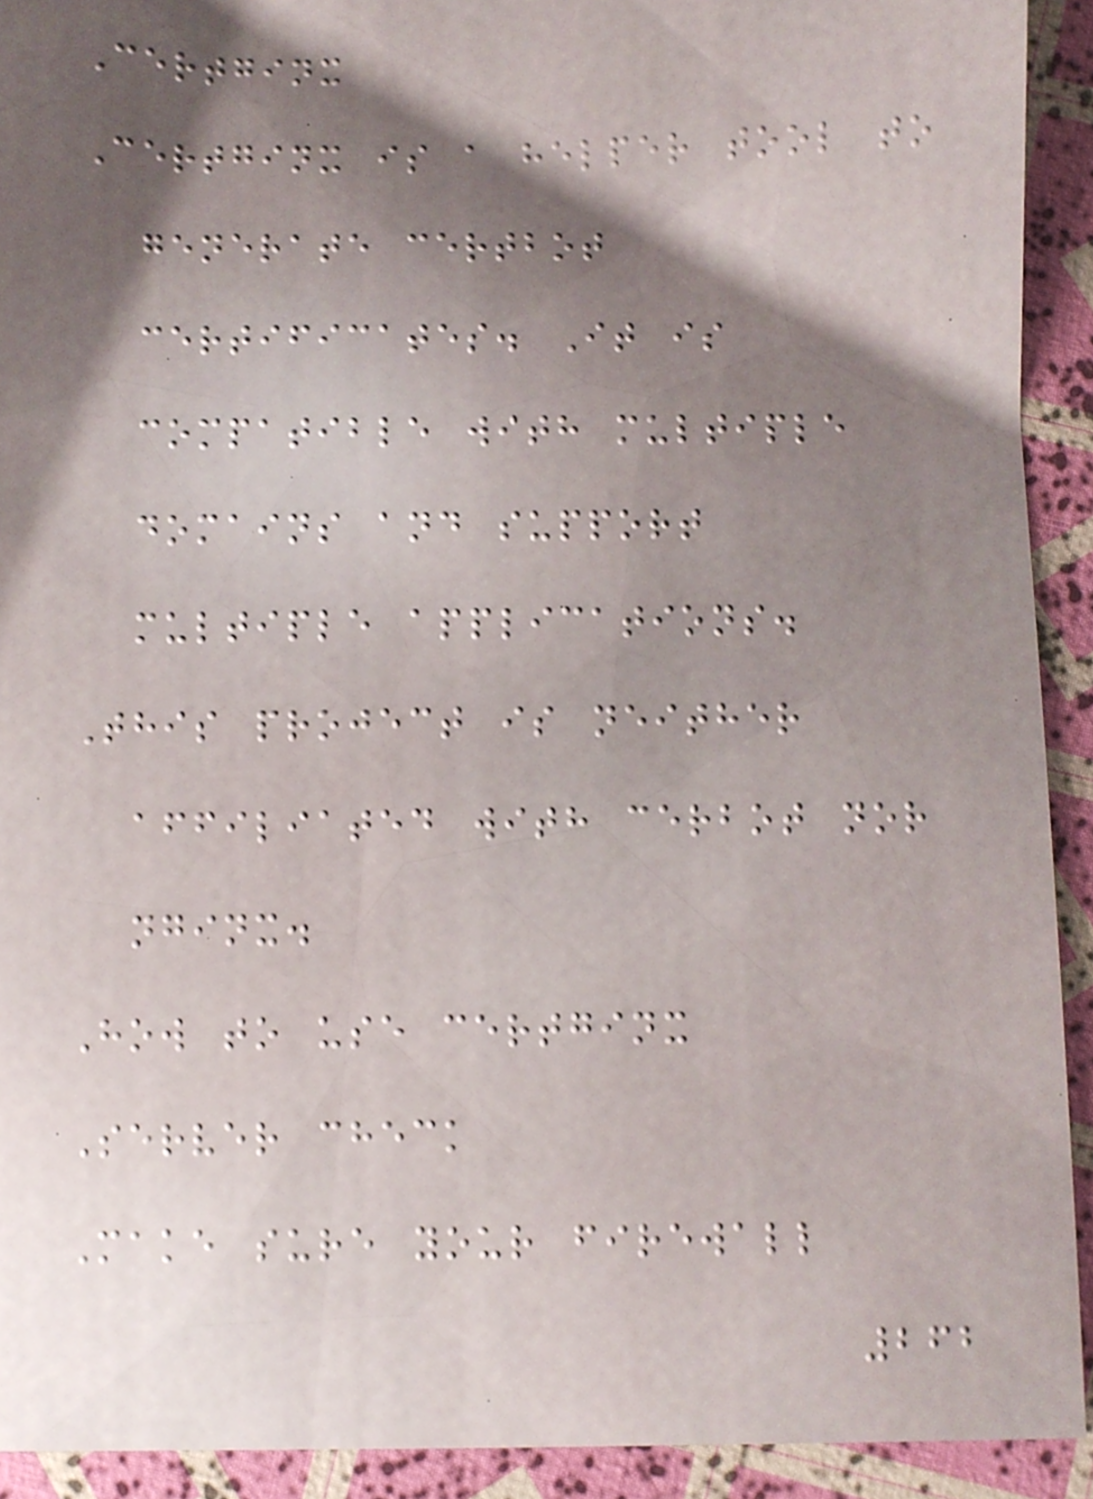Certginx
Certginx is a helper tool to
generate certbot
certificates. It is
compatible with multiple
domains and support
multiple applications.
This project is neither
affiliated with cerbot nor
nginx.
How to use certginx
Server check
Make sure your firewall
262
